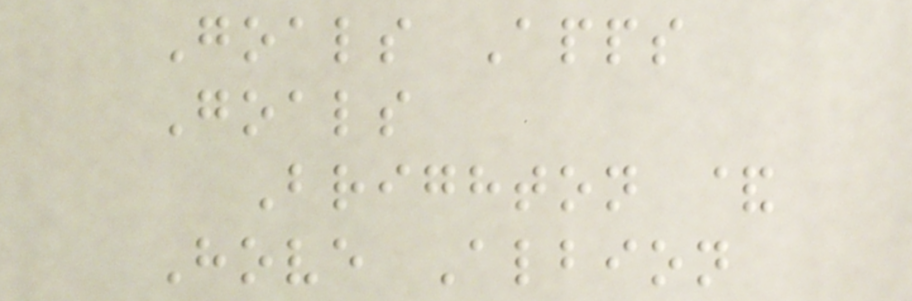Goals Apps
Goals
Brighton &
Hove Albion
